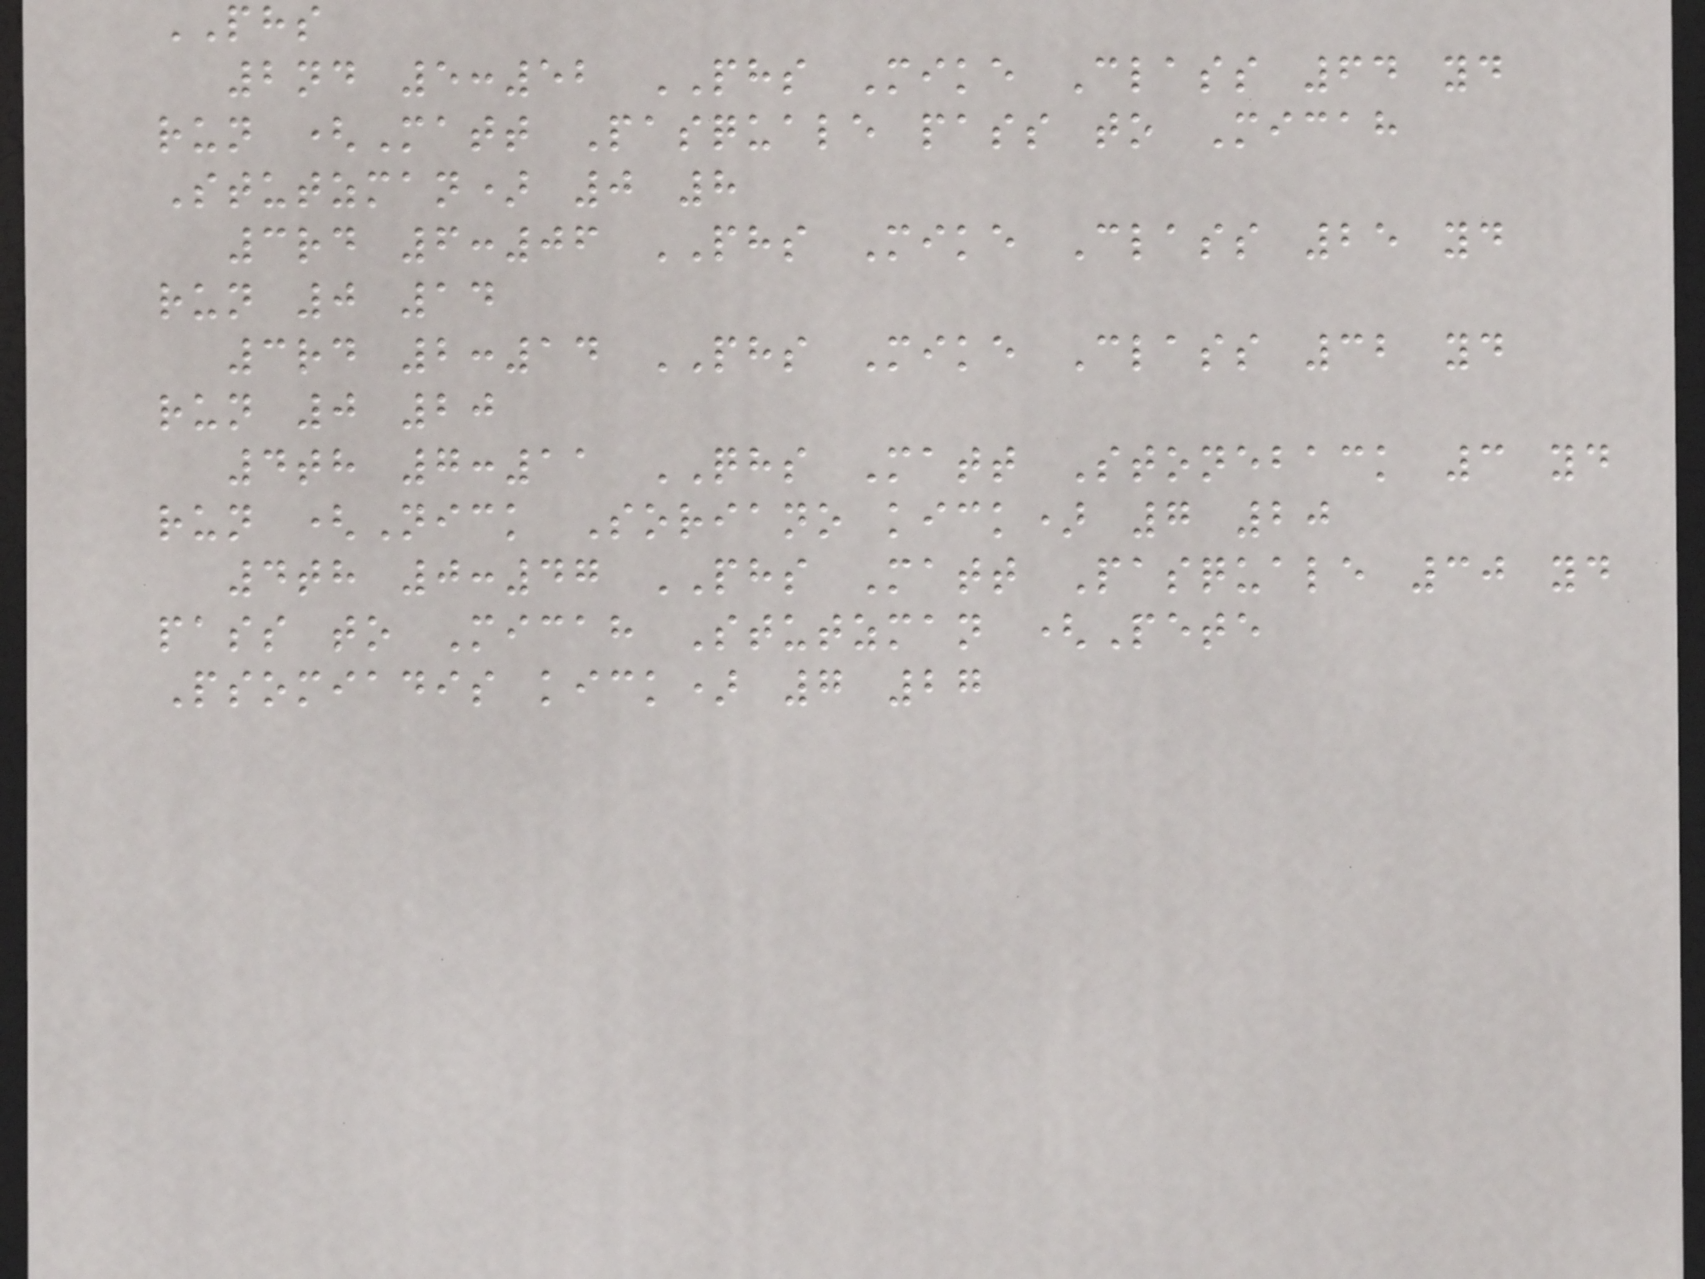PHS
2nd 5:52 PHS Mike Class 64 yd
run (Matt Pasquale pass to Micah
Stutzman) 0 8
3rd 6:06 PHS Mike Class 25 yd
run 0 14
3rd 2:14 PHS Mike Class 32 yd
run 0 20
4th 7:11 QHS Matt Stoneback 3 yd
run (Nick Soriano kick) 7 20
4th 0:47 PHS Matt Pasquale 30 yd
pass to Micah Stutzman (Pete
Psomiadis kick) 7 27
